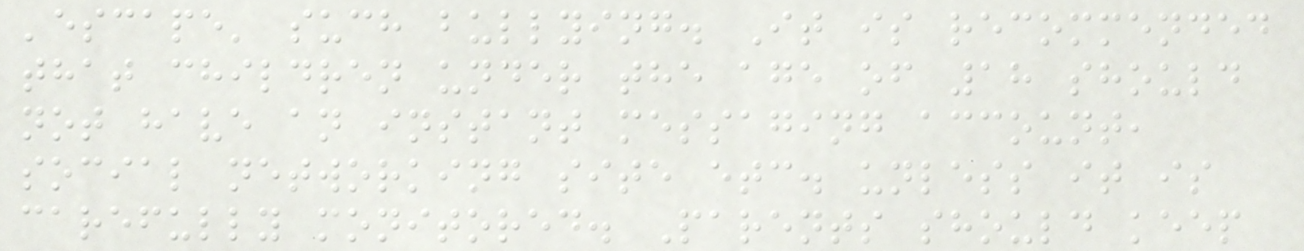'escape' such bullying. It is recommended
that children under the age of 18 should
not have an instant messaging account,
social networking site etc. unless it is
carefully monitored. Parents should keep
